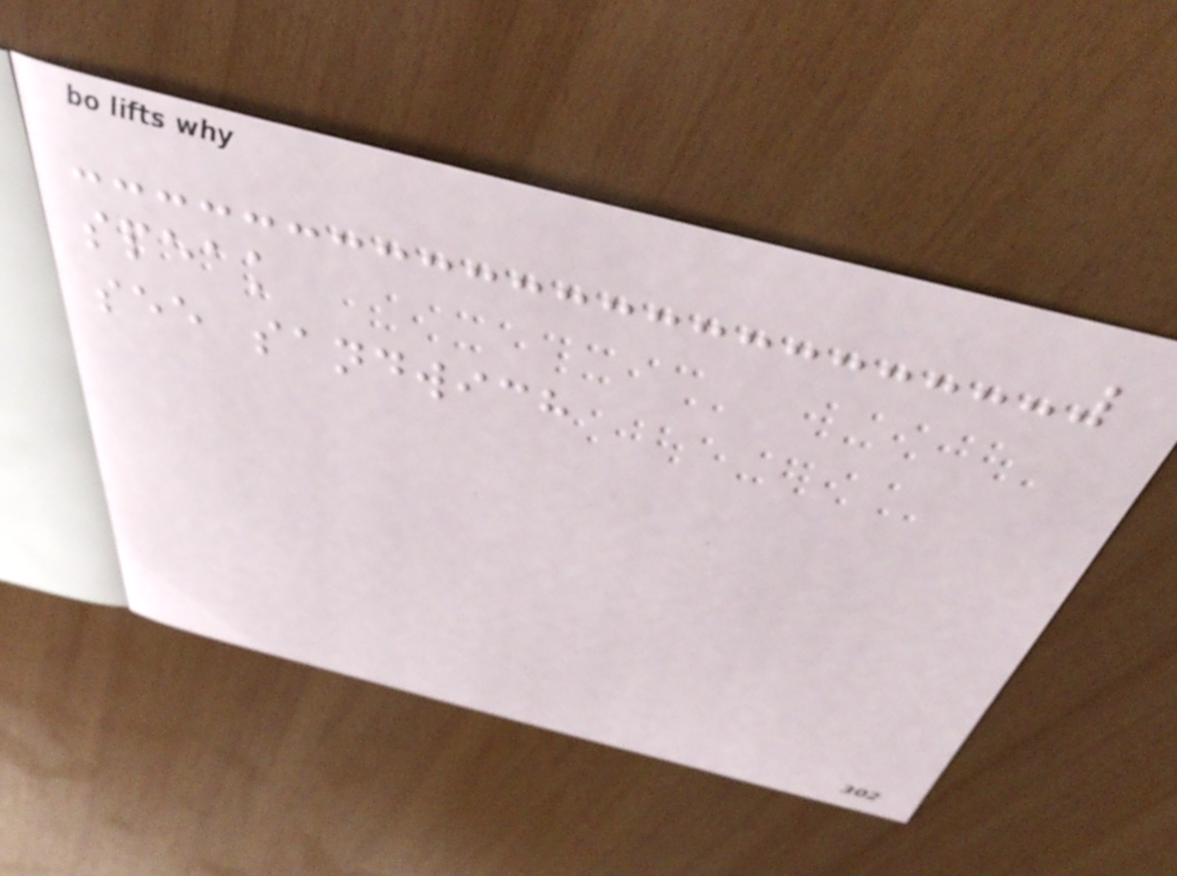speak
see sandwich
